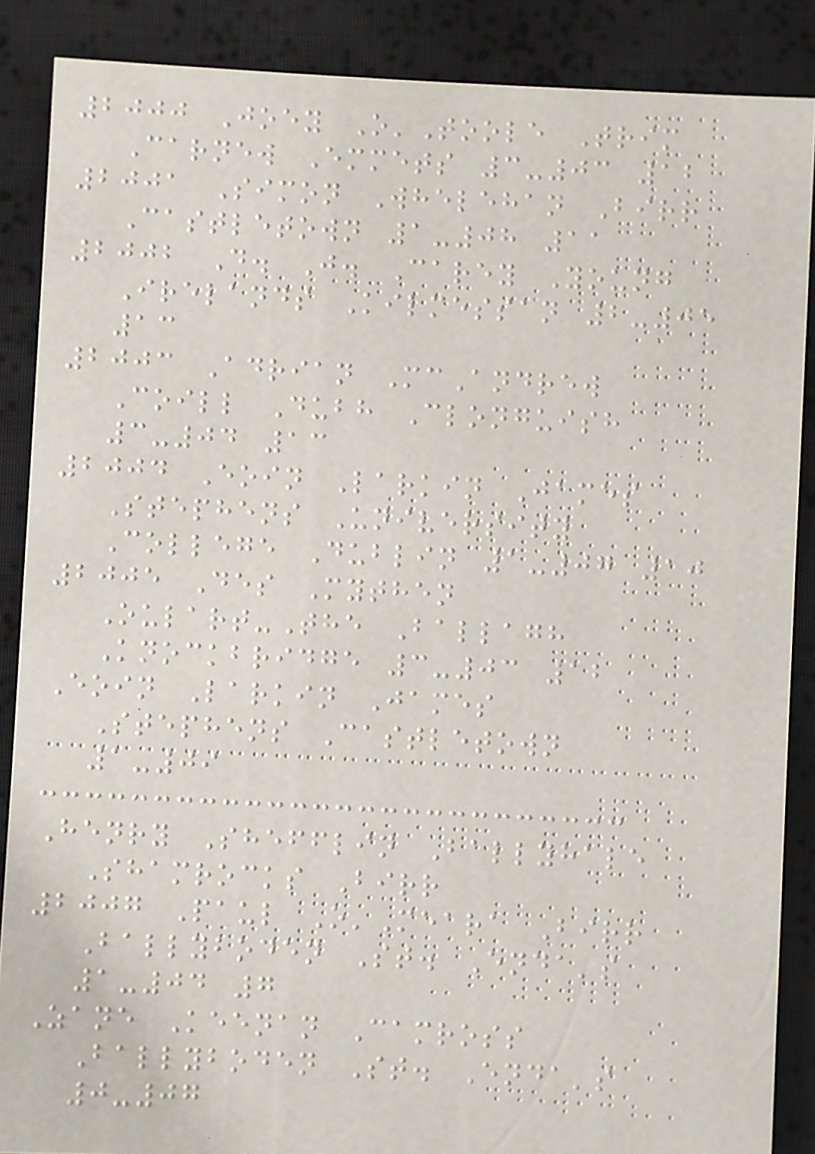2000 Joey O'Toole Trim
Carnew Emmets 3-03 12
2001 Simon Whelehan Birr
Castletown 1-08 11
2002 D. J. Carey Young
Irelands Kilmessan 2-05
13
2003 Adrian McAndrew
Coill Dubh Clonguish
3-04 13
2004 Eoin Larkin James
Stephens University
College Dublin 1-07 10
2005 Des Mythen
Oulart-The Ballagh
Knockbridge 3-03 12
Eoin Larkin James
Stephens Castletown
1-09
Henry Shefflin Ballyhale
Shamrocks Birr
2007 Paul O'Meara Birr
Ballyboden St. Enda's
1-04 7
Zane Keenan Camross
Ballyboden St. Enda's
0-07
